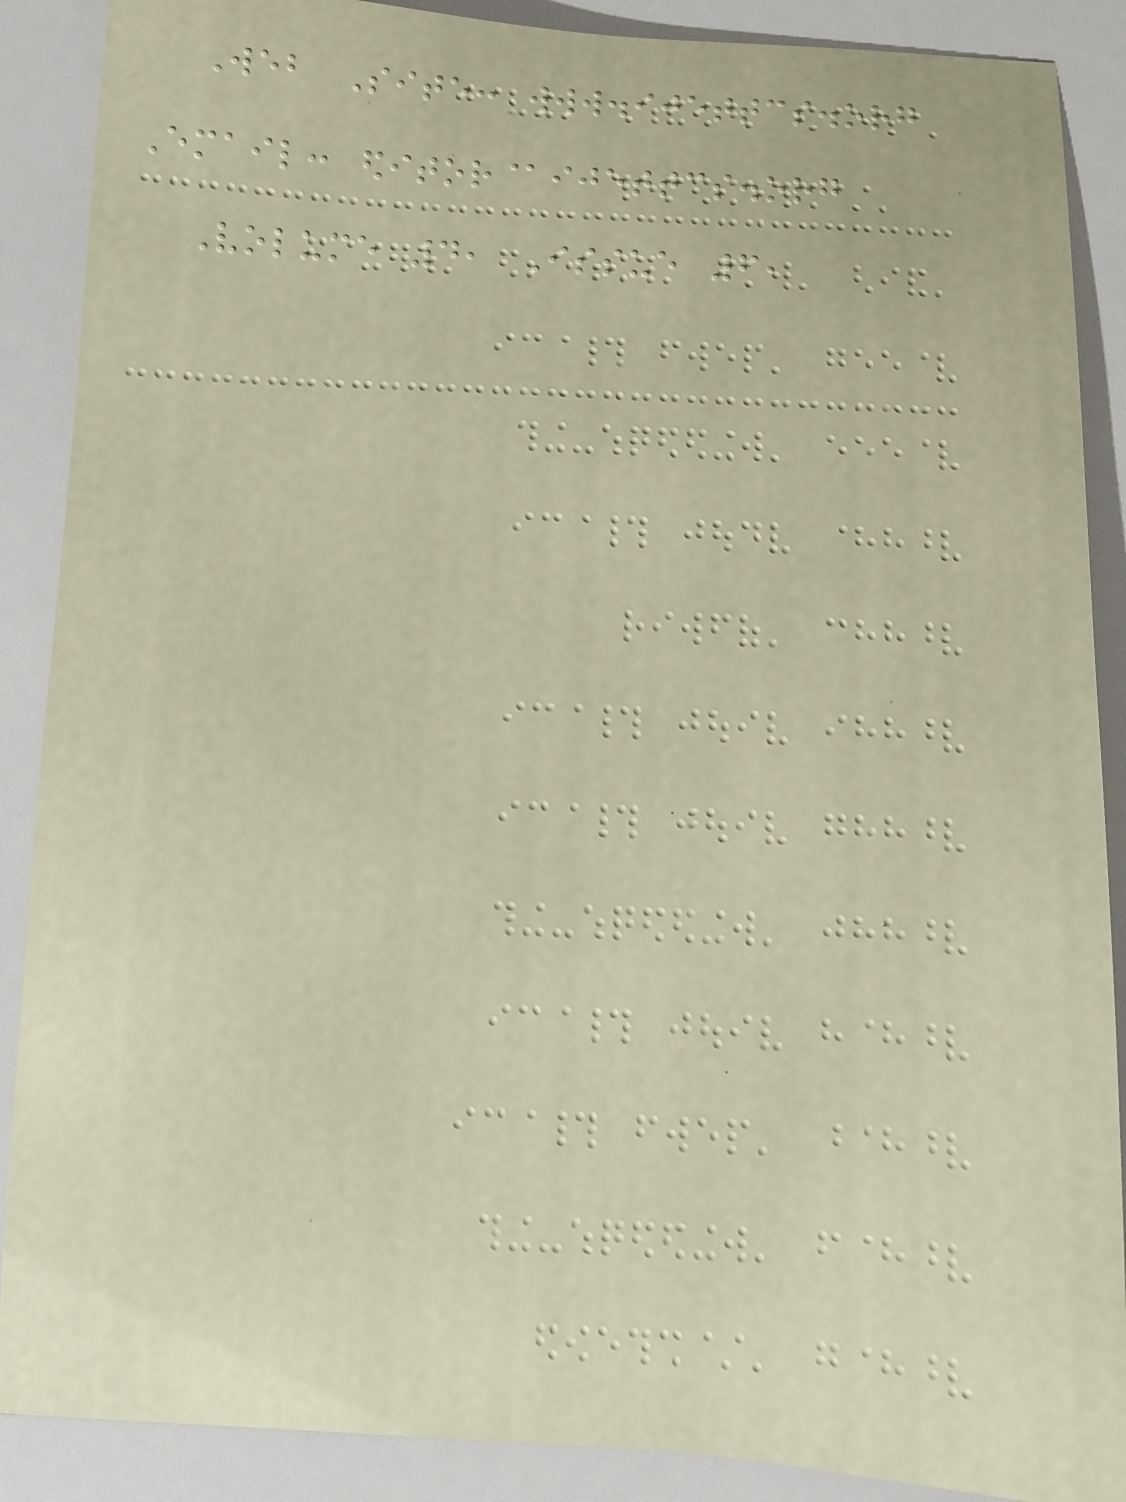Web Site: www.ijettcs.org
Email: editor@ijettcs.org
Volume 4, Issue 6,
